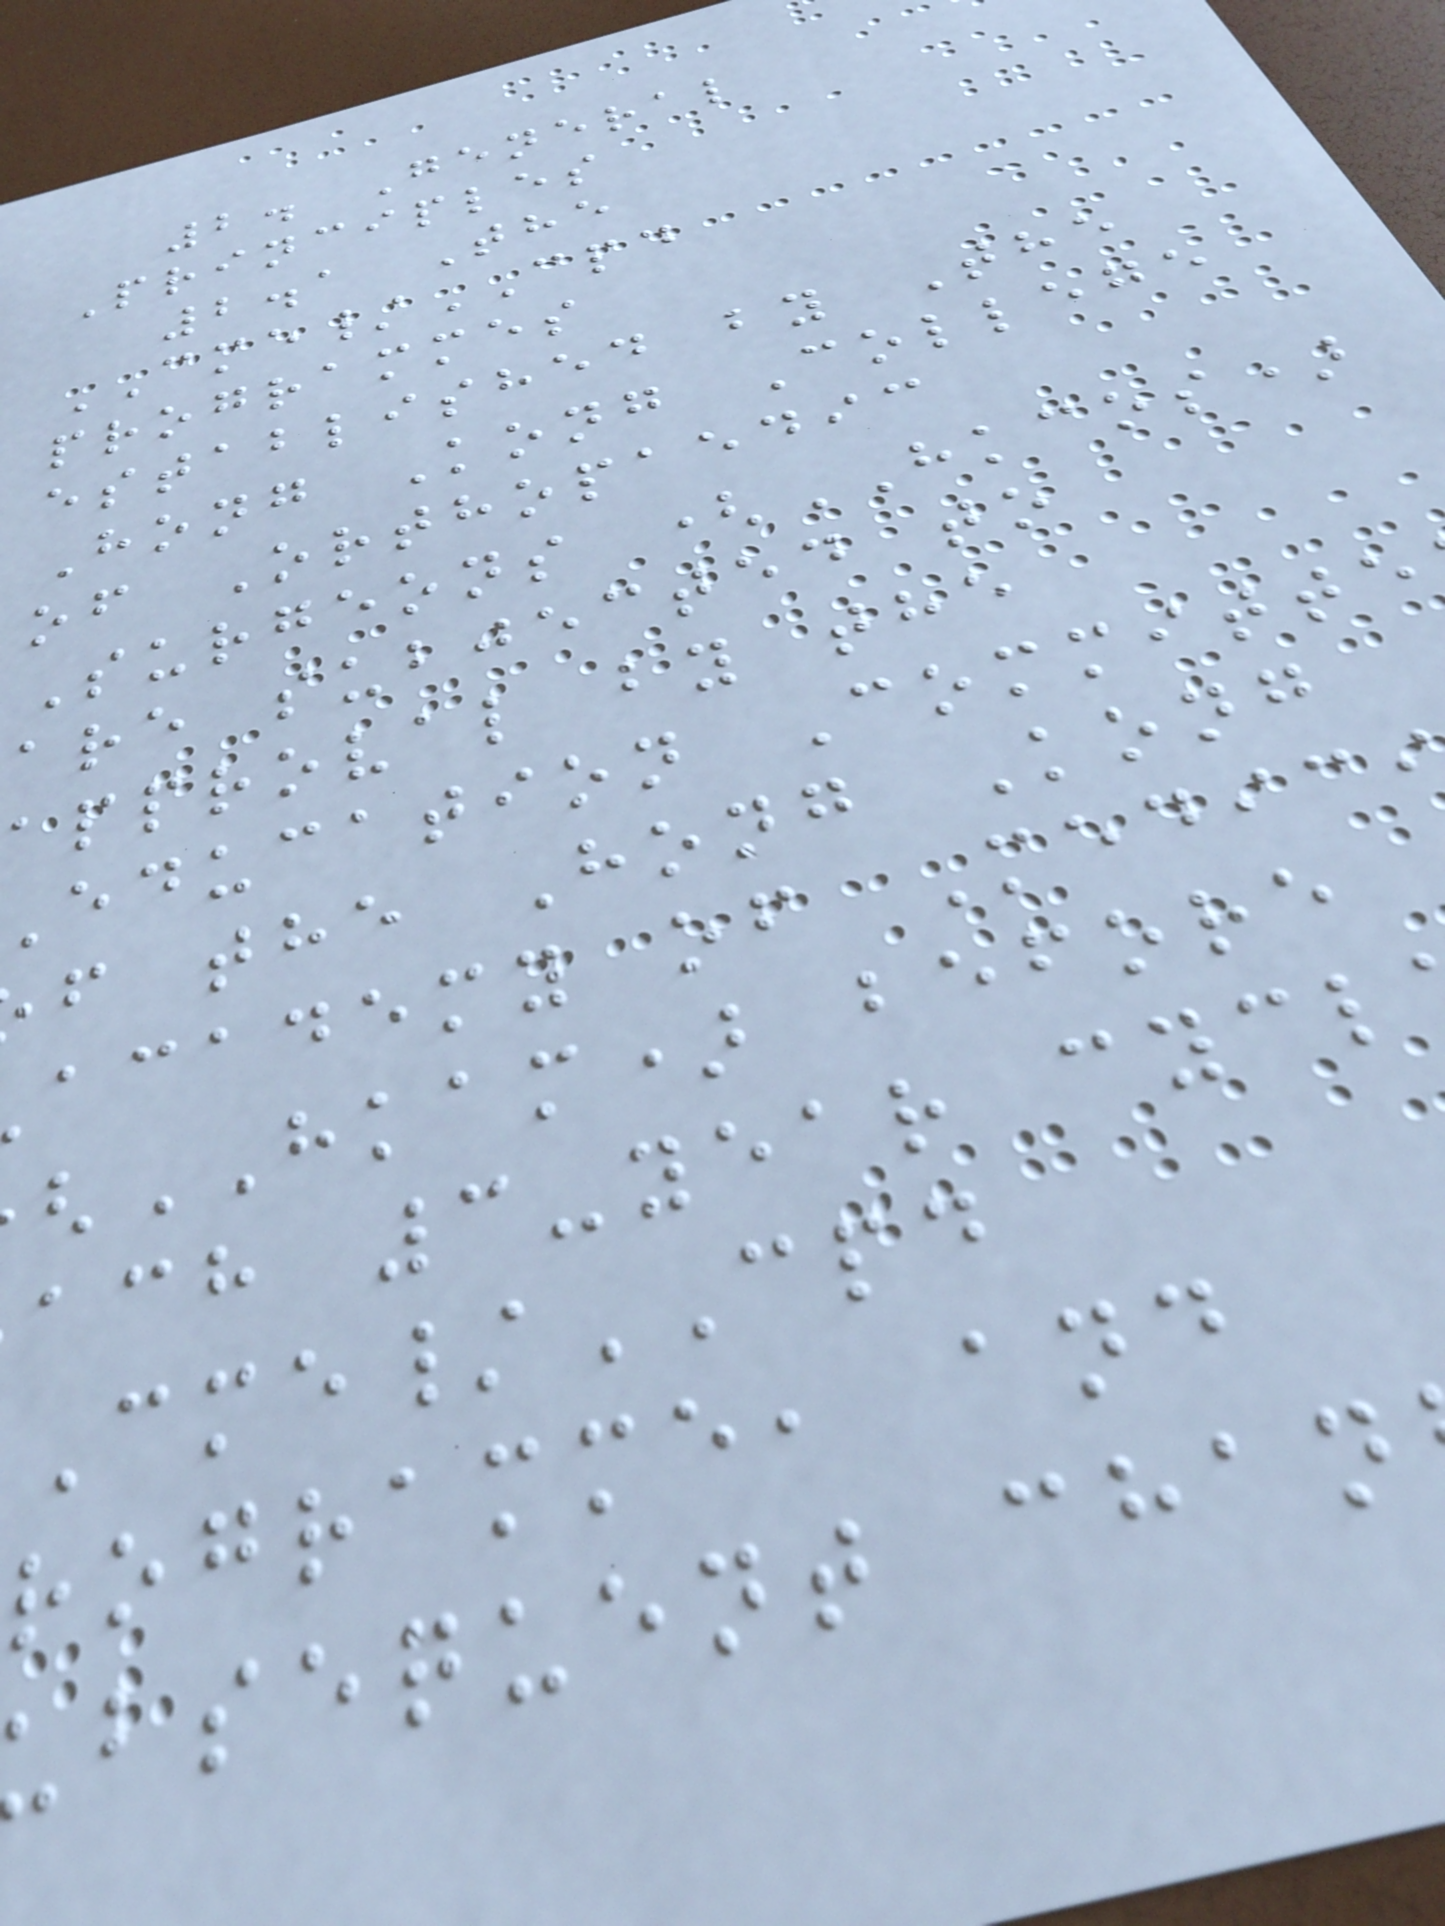2. General
Principles
2.1 The
CME/CPD
programmes
established by The
Hong Kong College
of Orthopaedic
Surgeons (HKCOS)
are subjected to
approval by the
education Committe
f the Hong Kong
academy of Medic
HKAM) before
ach 3-year cycl
/CPD
rogramme, and
bsequent chan
